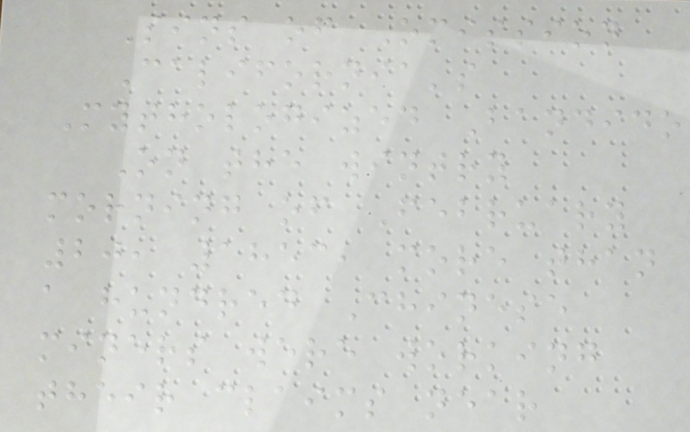Sins of Omission
California's
Mythologized Bandido
On the wintry
morning of February
20, 1853, more than
a hundred Chinese
miners were working
their claims near
